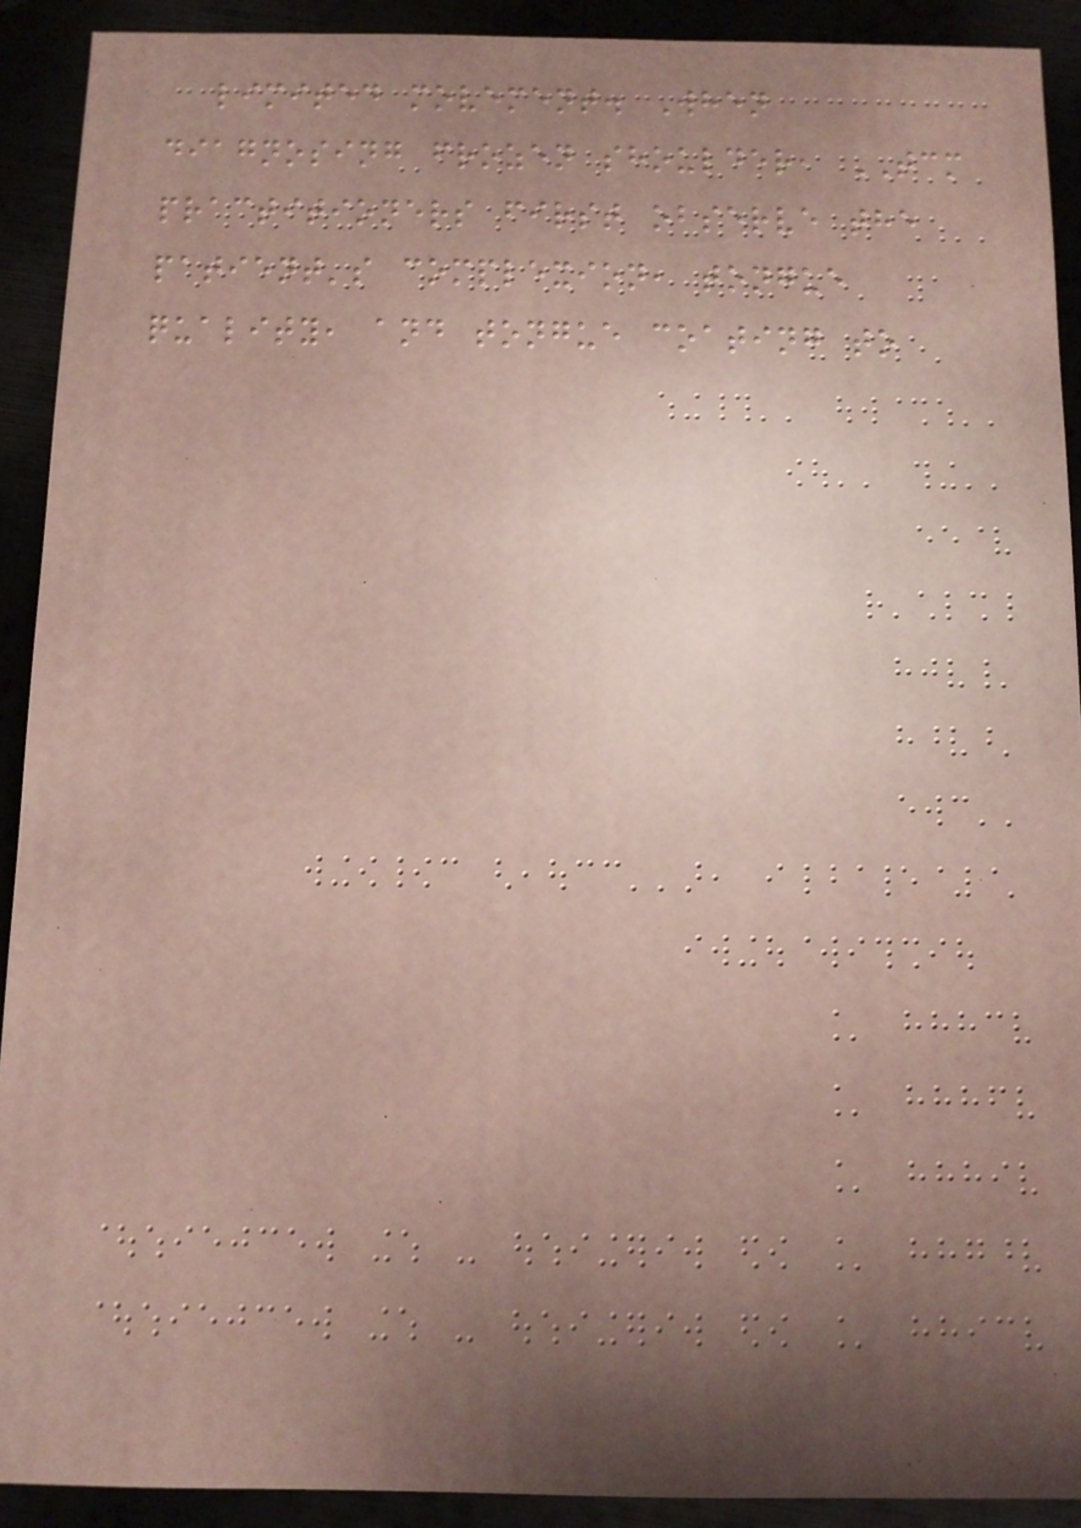limited movement. When
diagnosing frozen shoulder, TCM
practitioners first observe the
patient's complexion, tongue
quality, and tongue coating to
